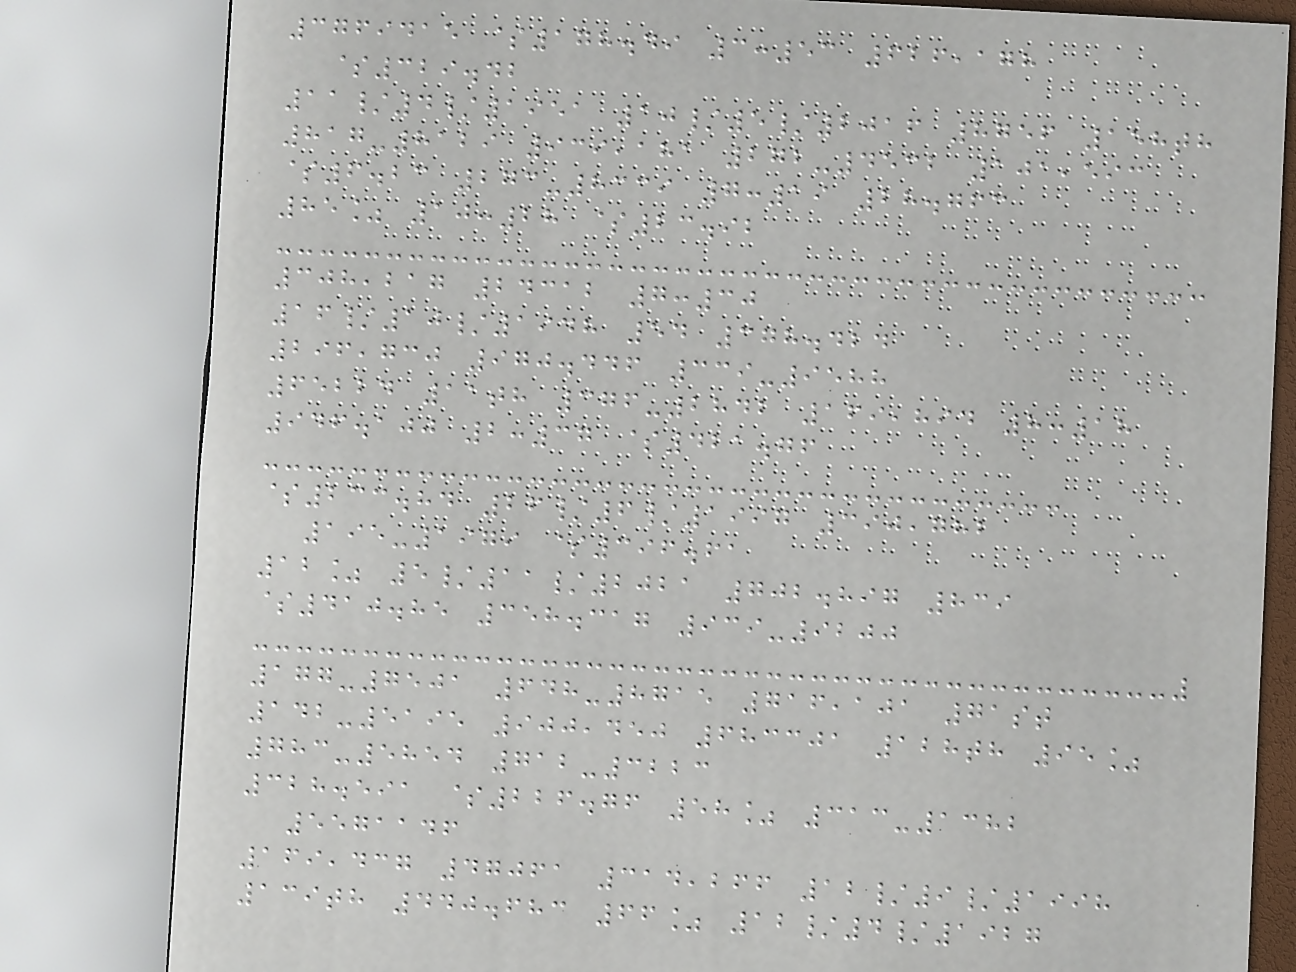3769415 $178.49 3:53 626,178
$329.42
11/4/1951 10/5/2016 8756 158th
817-8129 939,181 272-4532 101,593
$6.23 273-8339 7:19 28.763
85% 10:28 $23.92
308,217 24312 7:30
16/10/1948 54 378.424
296,730 970.446 339-9588
65224 11th 376-2842 169,894 8:18
946.100 2:37 $421.76
$233.84 26/6/1997 390,782
195-1979 $396.61
12% 5/11/2021 702.897 839
$410.85 358.317 939-9200
177-7501 648-8715 716,101 71st
142-5195 900,450 683301 128th 95%
783-5854 712-3223
328.591 $226.76 58% 313-1382
5571146
169,437 47061 314,266 12/9/1998
139th 440.683 66% 12/4/1927
